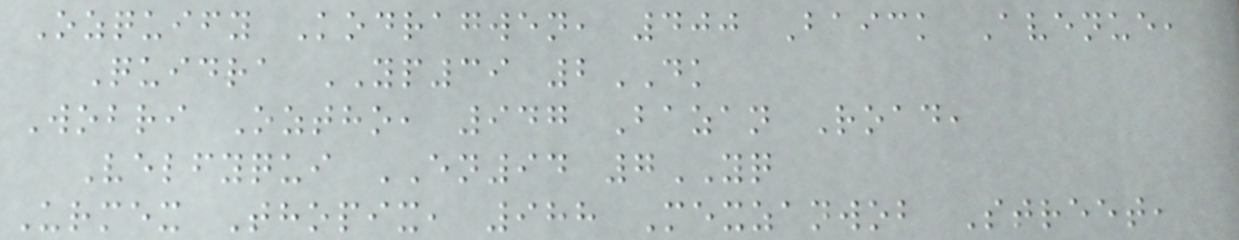Ozquify Kodragwen, 400 Baick Avenue,
Quidra YP39 2DK
Wobri Oztho, 947 Bazan Road,
Velfyqui EN94 7YQ
Urmex Thopix, 988 Mexzanwob Street,
